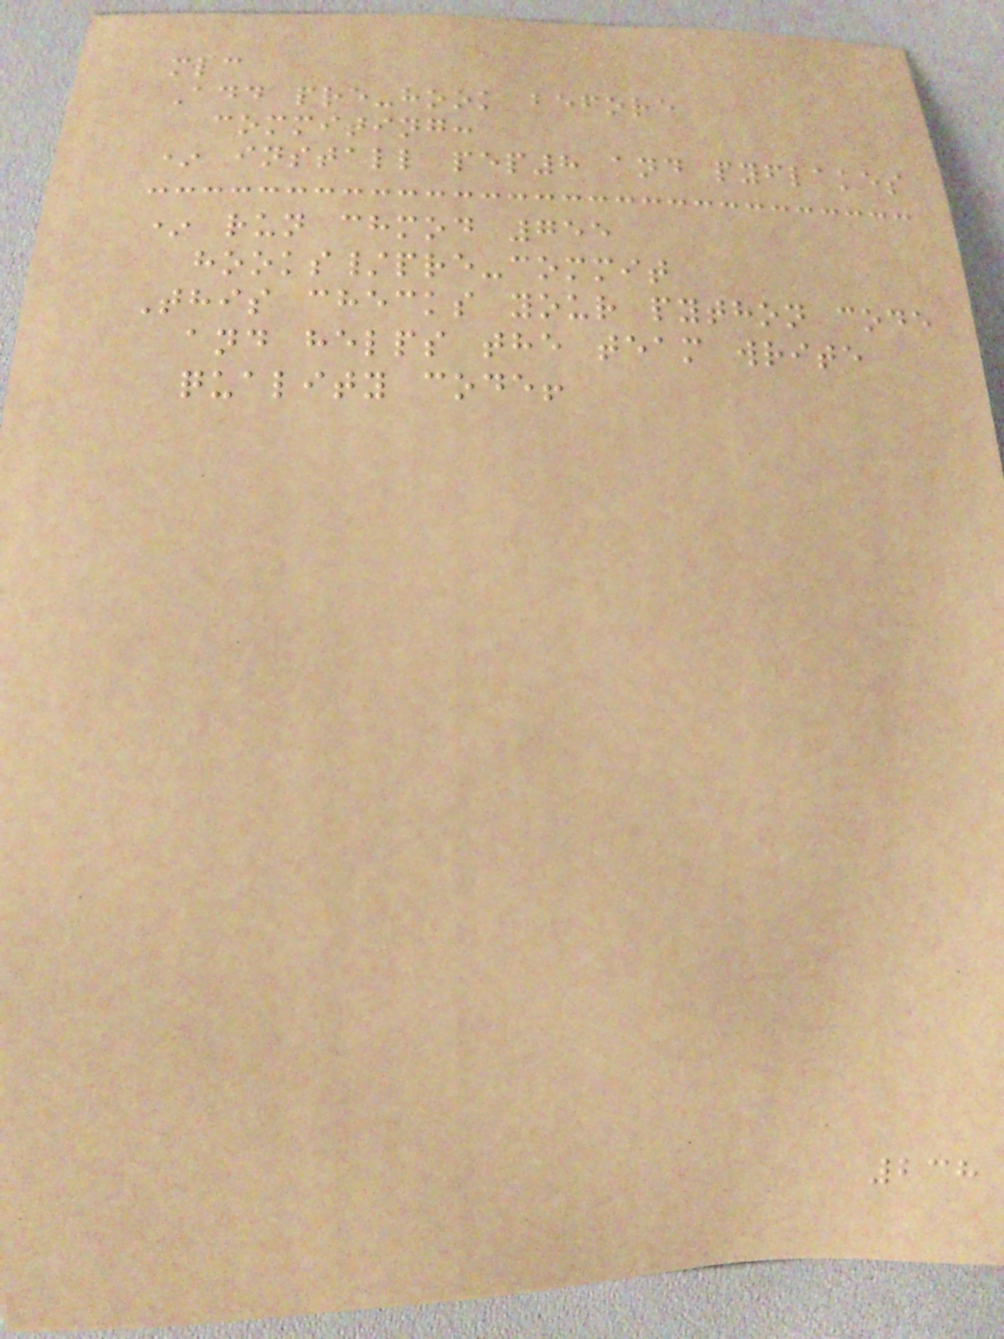mlc
Add pre-hook before
commiting:
* install pep8 and pyflakes
* run chmod 755
hooks/pre-commit
This checks your python code
and helps the team write
quality code!
238
